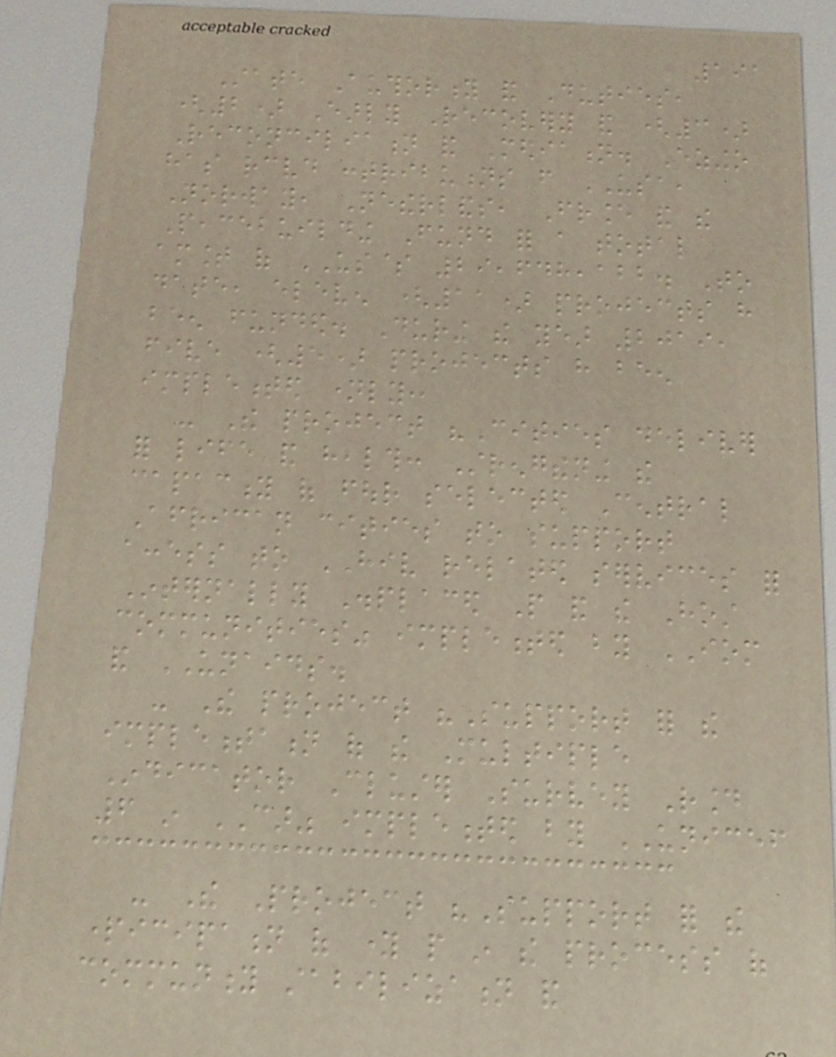191
State Authority and Duties,
(2) Early Recovery and (3)
Reconciliation and Mediation. Ezingo
has received contributions from USA,
Norway, Netherlands, France and the
Peacebuilding Fund for a total
amount of US$ 29,648,122. To
date, eleven (11) projects have
been funded. During the year 2019,
five (5) projects have been
implemented namely:
- The project "Cities deliver
for life and health: Strengthening the
capacity of four selected Central
African cities to support
access to HIV related services for
Internally Displaced People and the Host
communities" implemented by IOM
and UNAIDS.
- The project "Support for the
implementation of the Multiple
Indicator Cluster Survey Round
6 in CAR" implemented by UNICEF
- The Project "Support for the
participation of young people in the process of
community stabilization and
